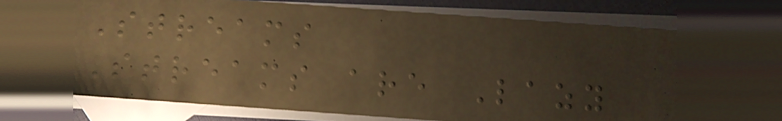Streams
Streams are Lazy
